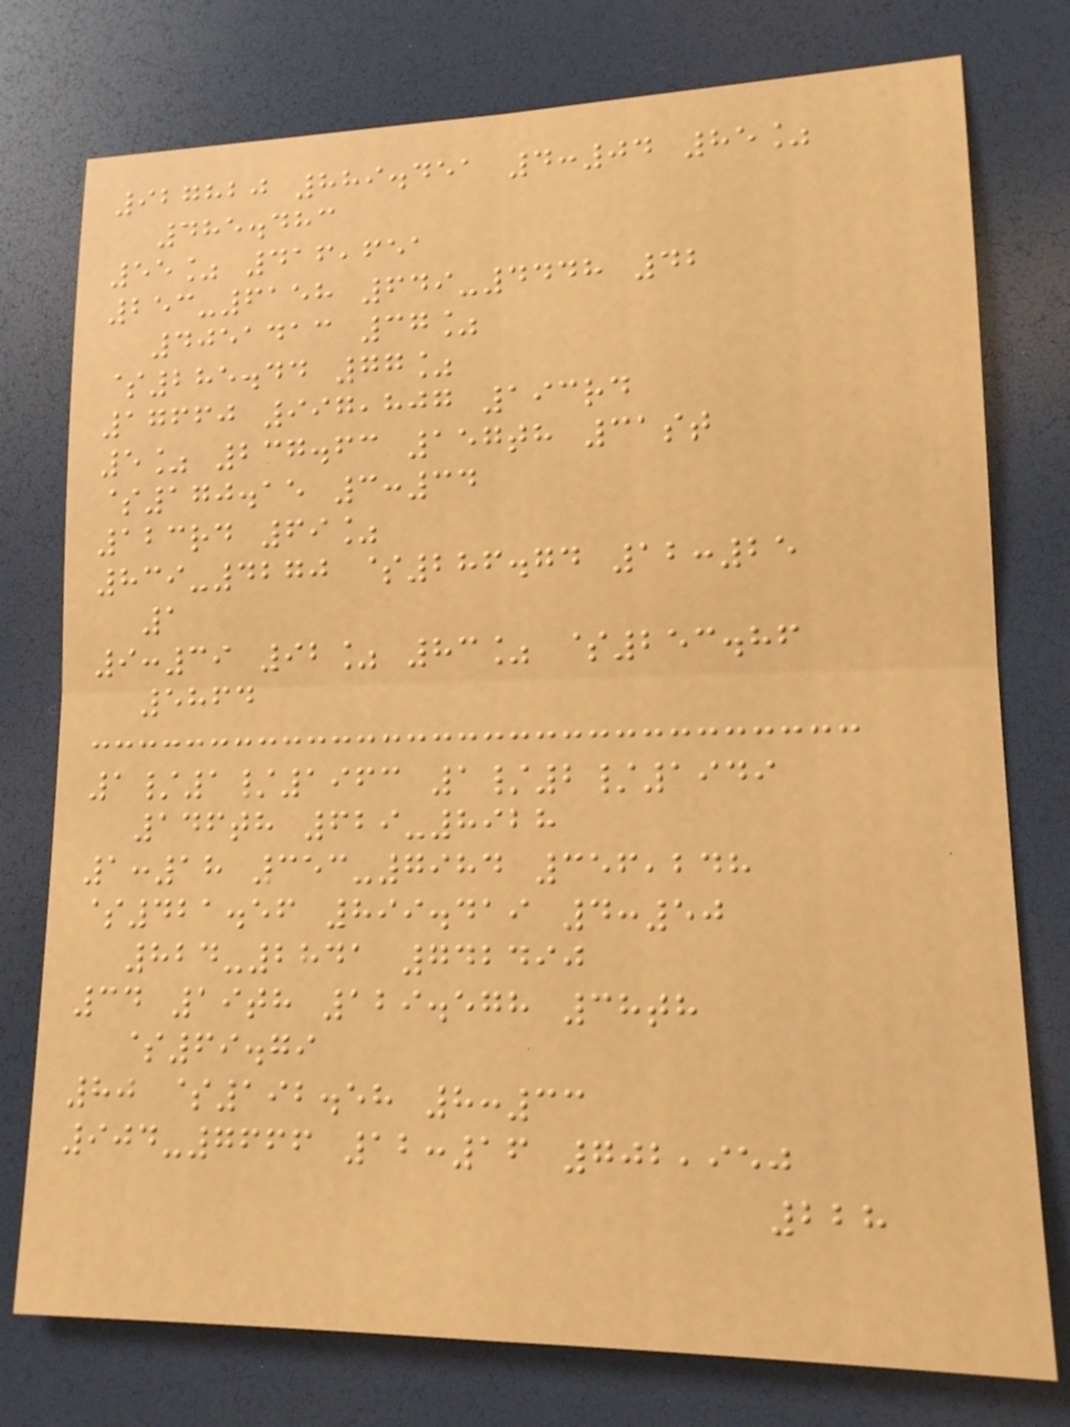927820 889.451 4:04 85%
485.483
55% 416,651
253-6158 649-4448 42
4051413 37%
$285.44 77%
17660 997,807 193rd
5% 237.63 157th 31st
$170.15 3:34
123rd 69%
839-4270 $286.74 12:25
1
9:39 92% 83% $253.86
5864
1/1/1963 1/2/1949
146th 629-8928
1:18 353-7984 356,248
$421.56 899.419 4:50
824-2841 742490
34 19th 129.578 38th
$69.79
80 $192.58 8:33
904-7666 12:16 702,950
228
